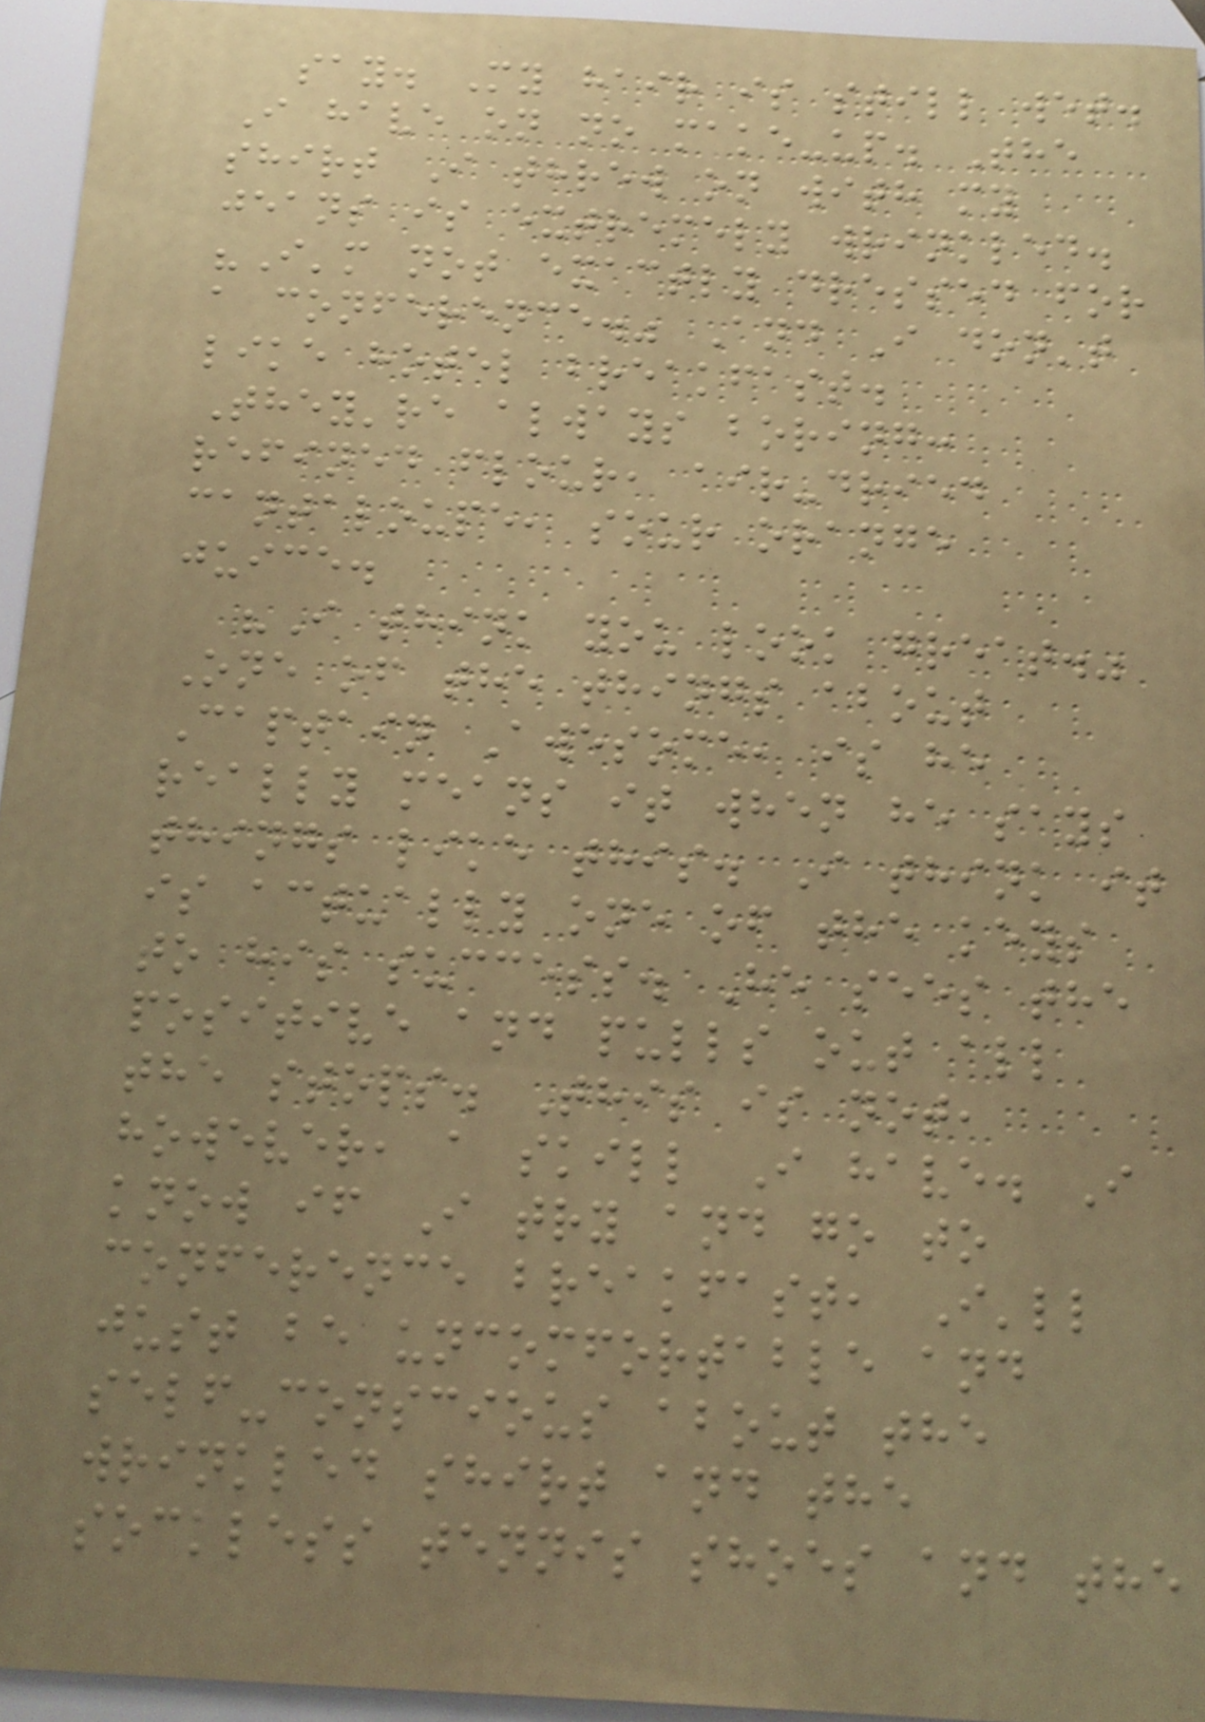say. My hair is still wet.
I have on no make-up. The
shirt I threw on with my
jeans is extremely wrinkled.
"I'm not exactly dressed for
a conference." And I don't
like hotel breakfast.
They're always boring:
refined flour, air-dried
cantaloupe, sour orange
juice.
"I think you look great."
One of the things about
Captain Awesome, is he
really means it when he says
things like this. I think it
is actually one of the keys
to his success. He sees the
positive and pulls out all
the stops. This is not,
however, a skill I have. I
know if I try and go to
conference breakfast, I'll
just be uncomfortable and
self-conscious about the
wrinkled shirt and the
sockless tennis shoes and the
